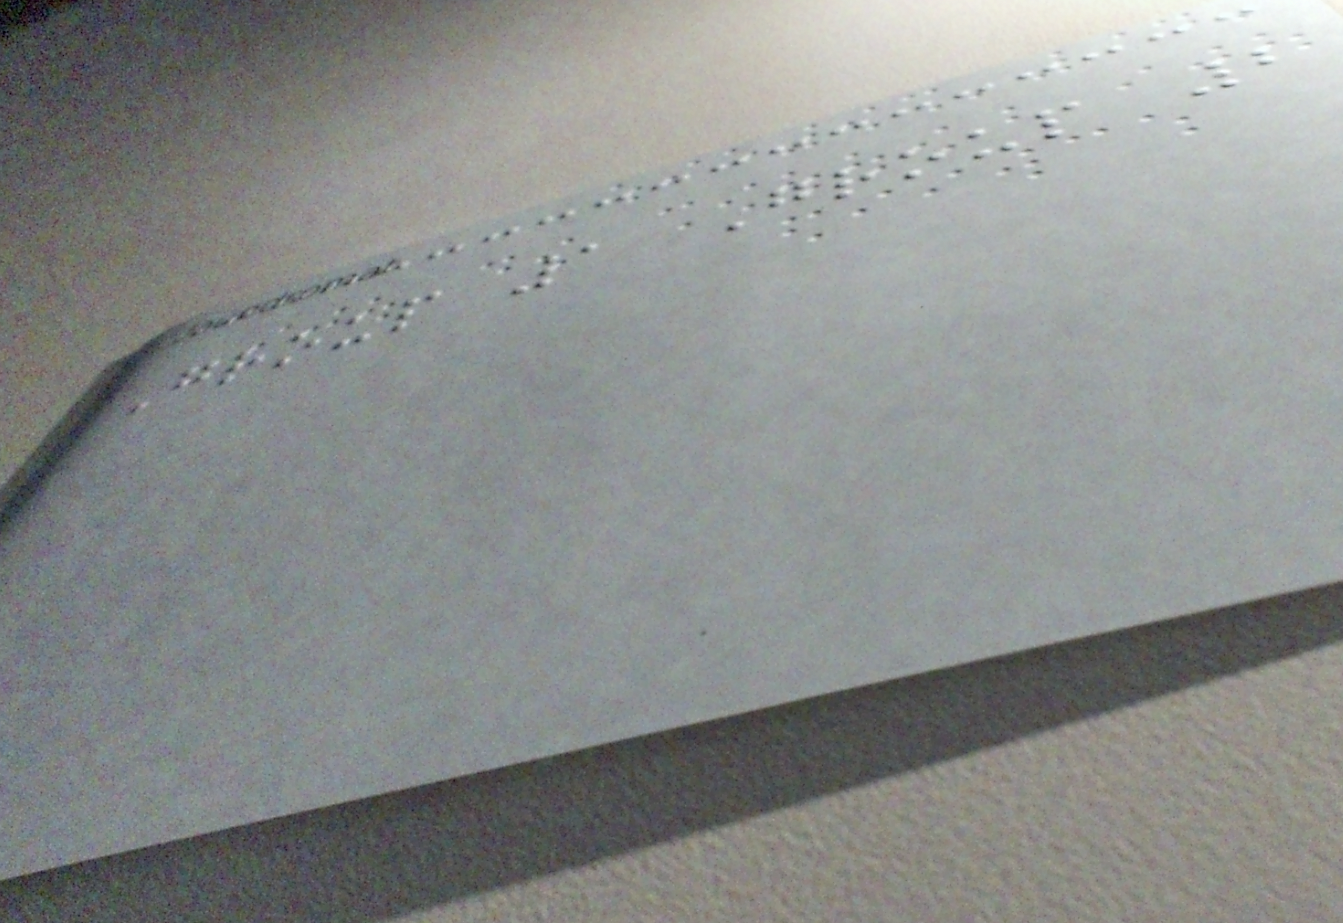Group 1 Group 2
